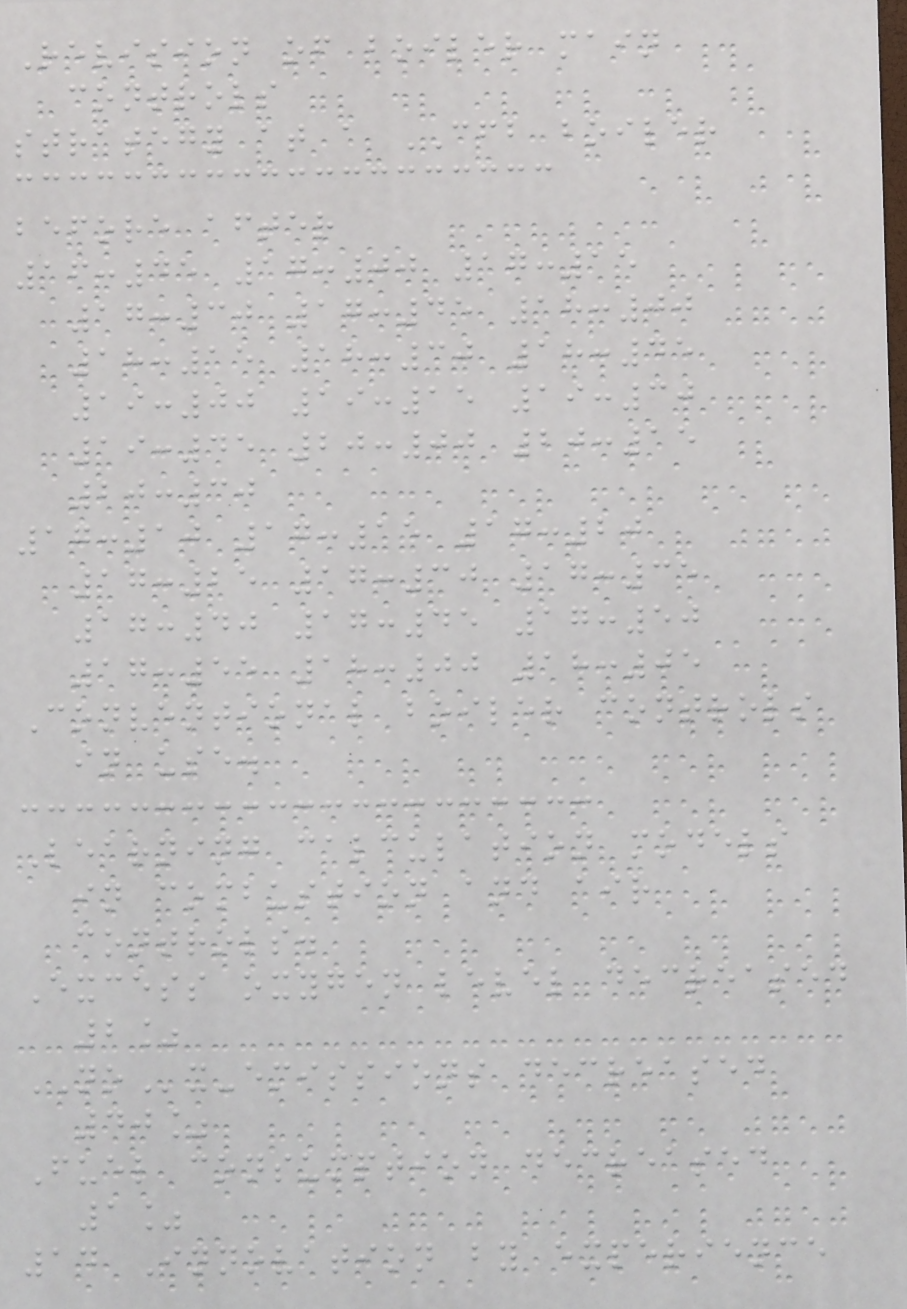Revision of boiler main
controls
strategy at a CFB boiler
before after
16:45 17:00 17:15
17:30 17:45 18:00
18:15 18:30 18:45
19:00 19:15 19:30
19:45 20:00 20:15
20:30
17:10 17:15 17:20
17:25 17:30 17:35
17:40 17:45 17:50
17:55 18:00 18:05
Conventional boiler controls
in use.
Learning calculation models
in combustion and air
controls.
Excess oxygen level decreased
2%
NOx-emissions decreased
40%
Fuel consumption decreased
1%
14 Innovation by experience
